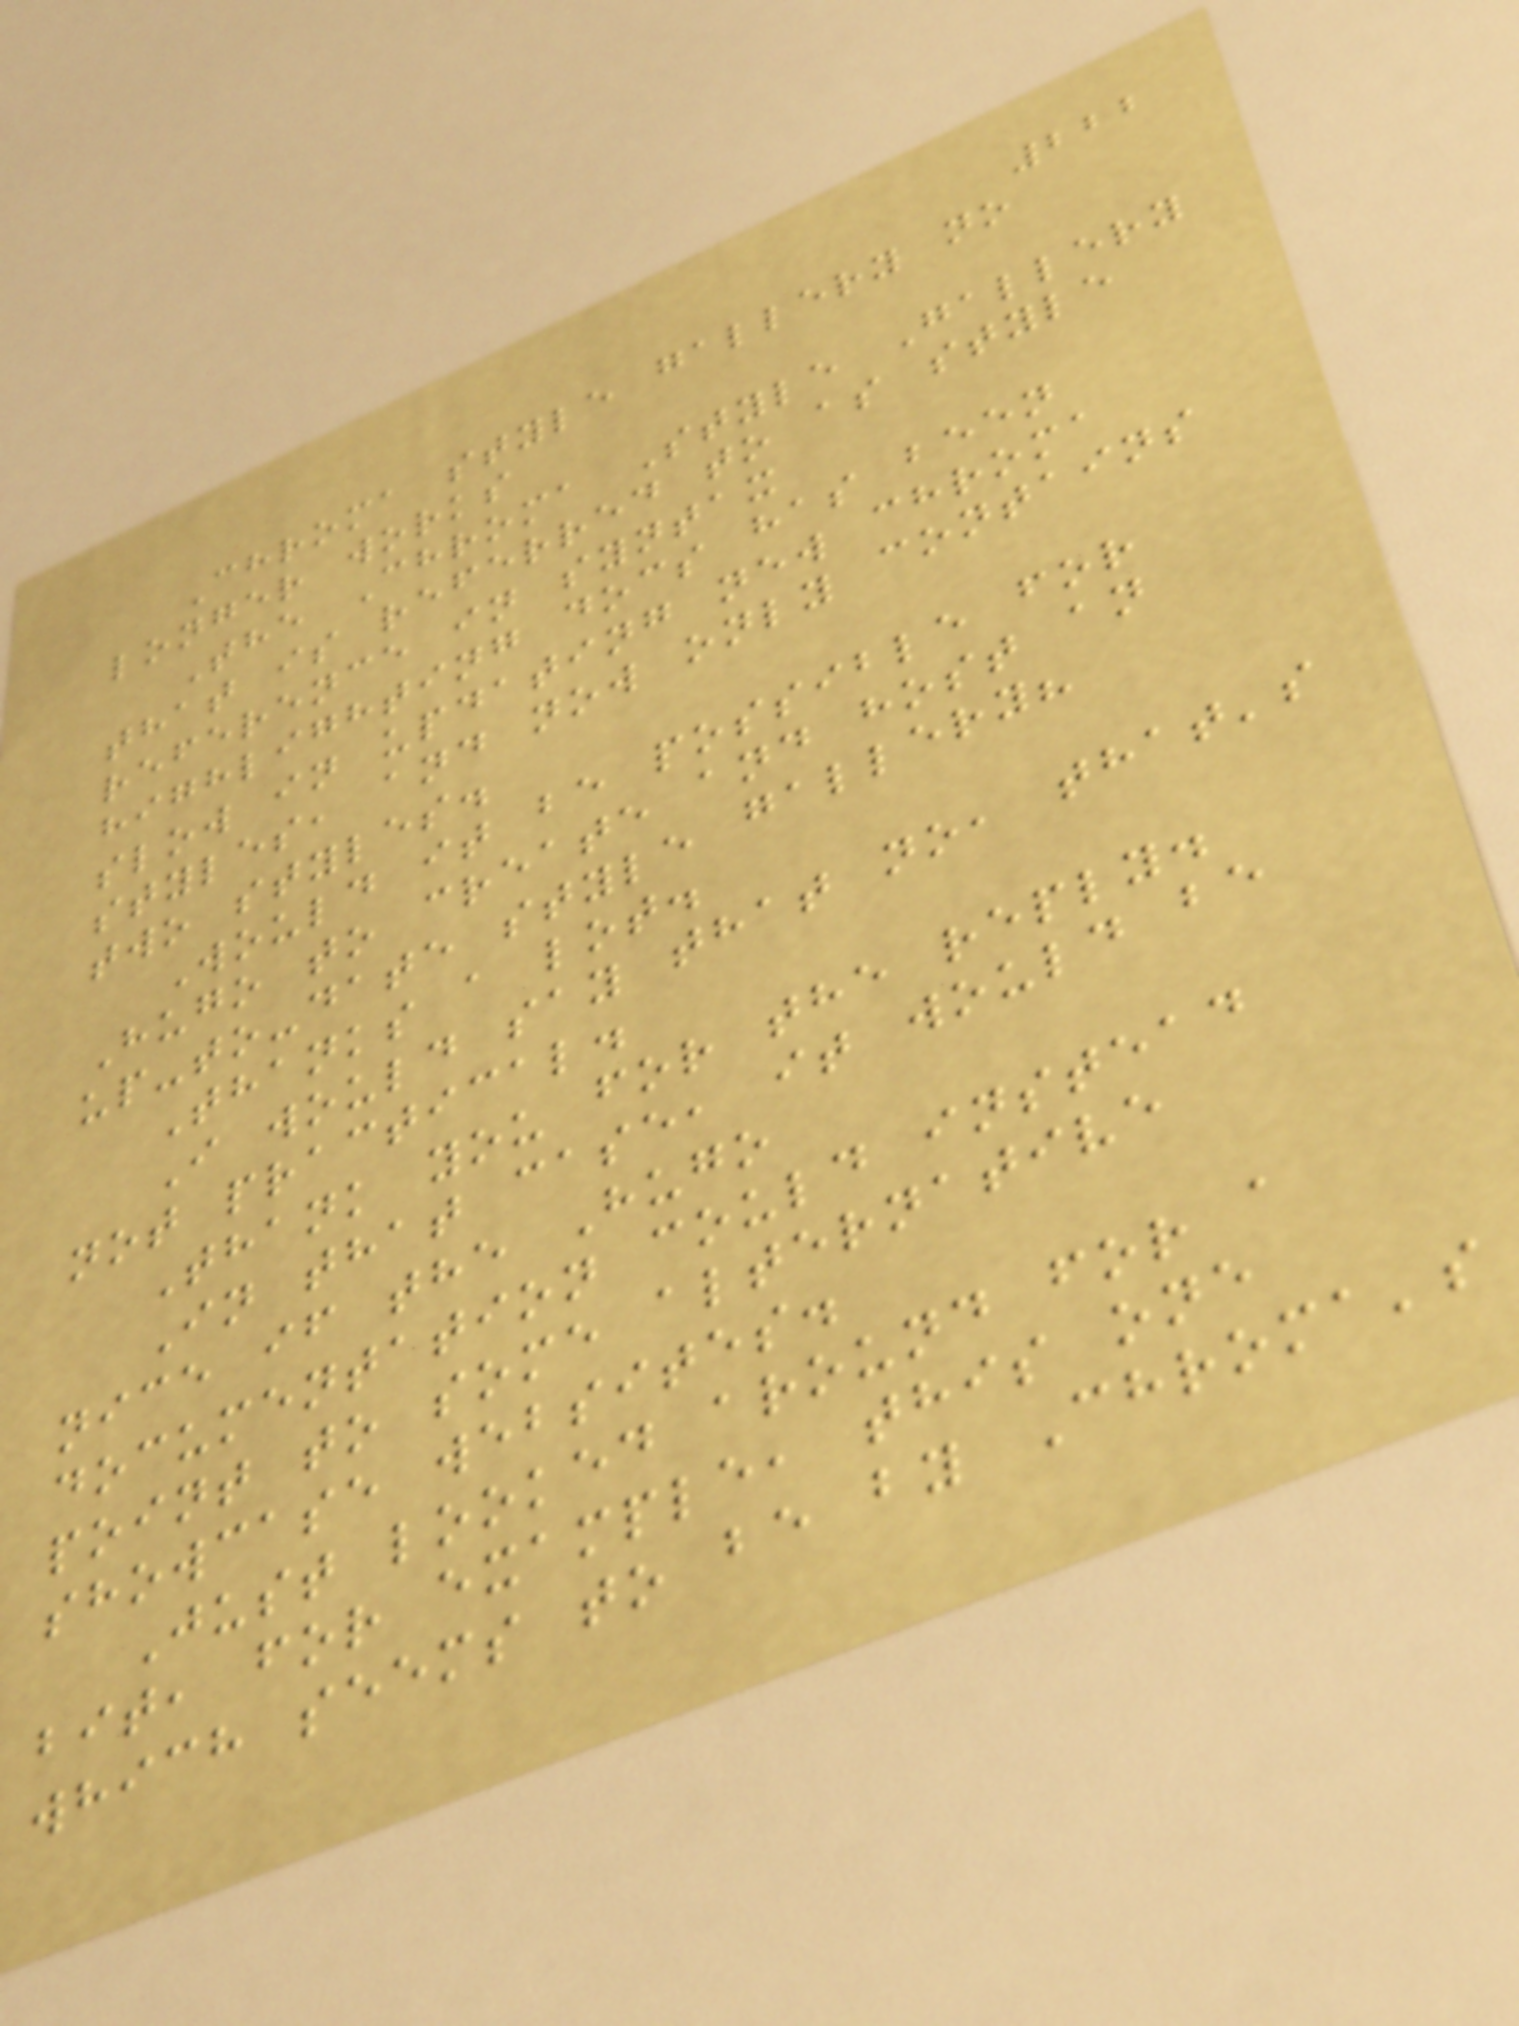222
Chroma style gallery no
longer works
The Chroma Style Gallery
that is referred to as style
reference in syntax
highlighting docs has been
slow in updating new chroma
styles, and now only contains
two styles.
Would it be possible for
Hugo to create and host an
up-to-date style gallery?
Thanks a lot.
I would say that no, that's
not practical.
Thank you for the reply.
In that case, it would be
nice if the Hugo
documentation could instead
point to some alternative
showcase websites.
Just looked around for a
bit, for example, this one
which seems to be by Chroma's
